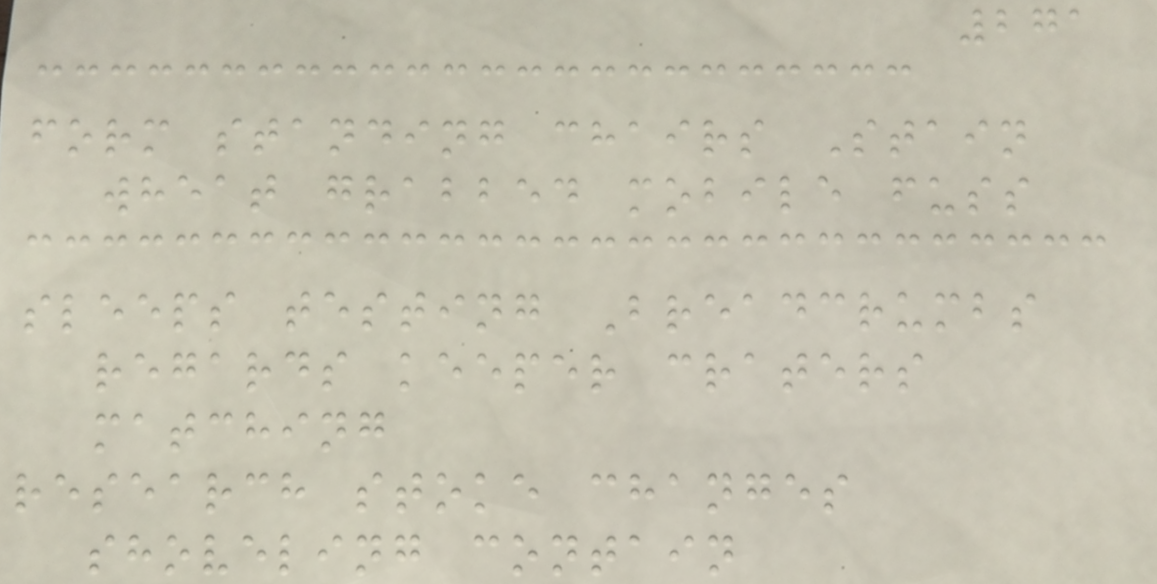271
form standing chairs Stain
wheat grabbed mobile fuss
sleeps testing Breadcrumbs
regards keeper craters
matching
research stoke changes
shoveling contain
